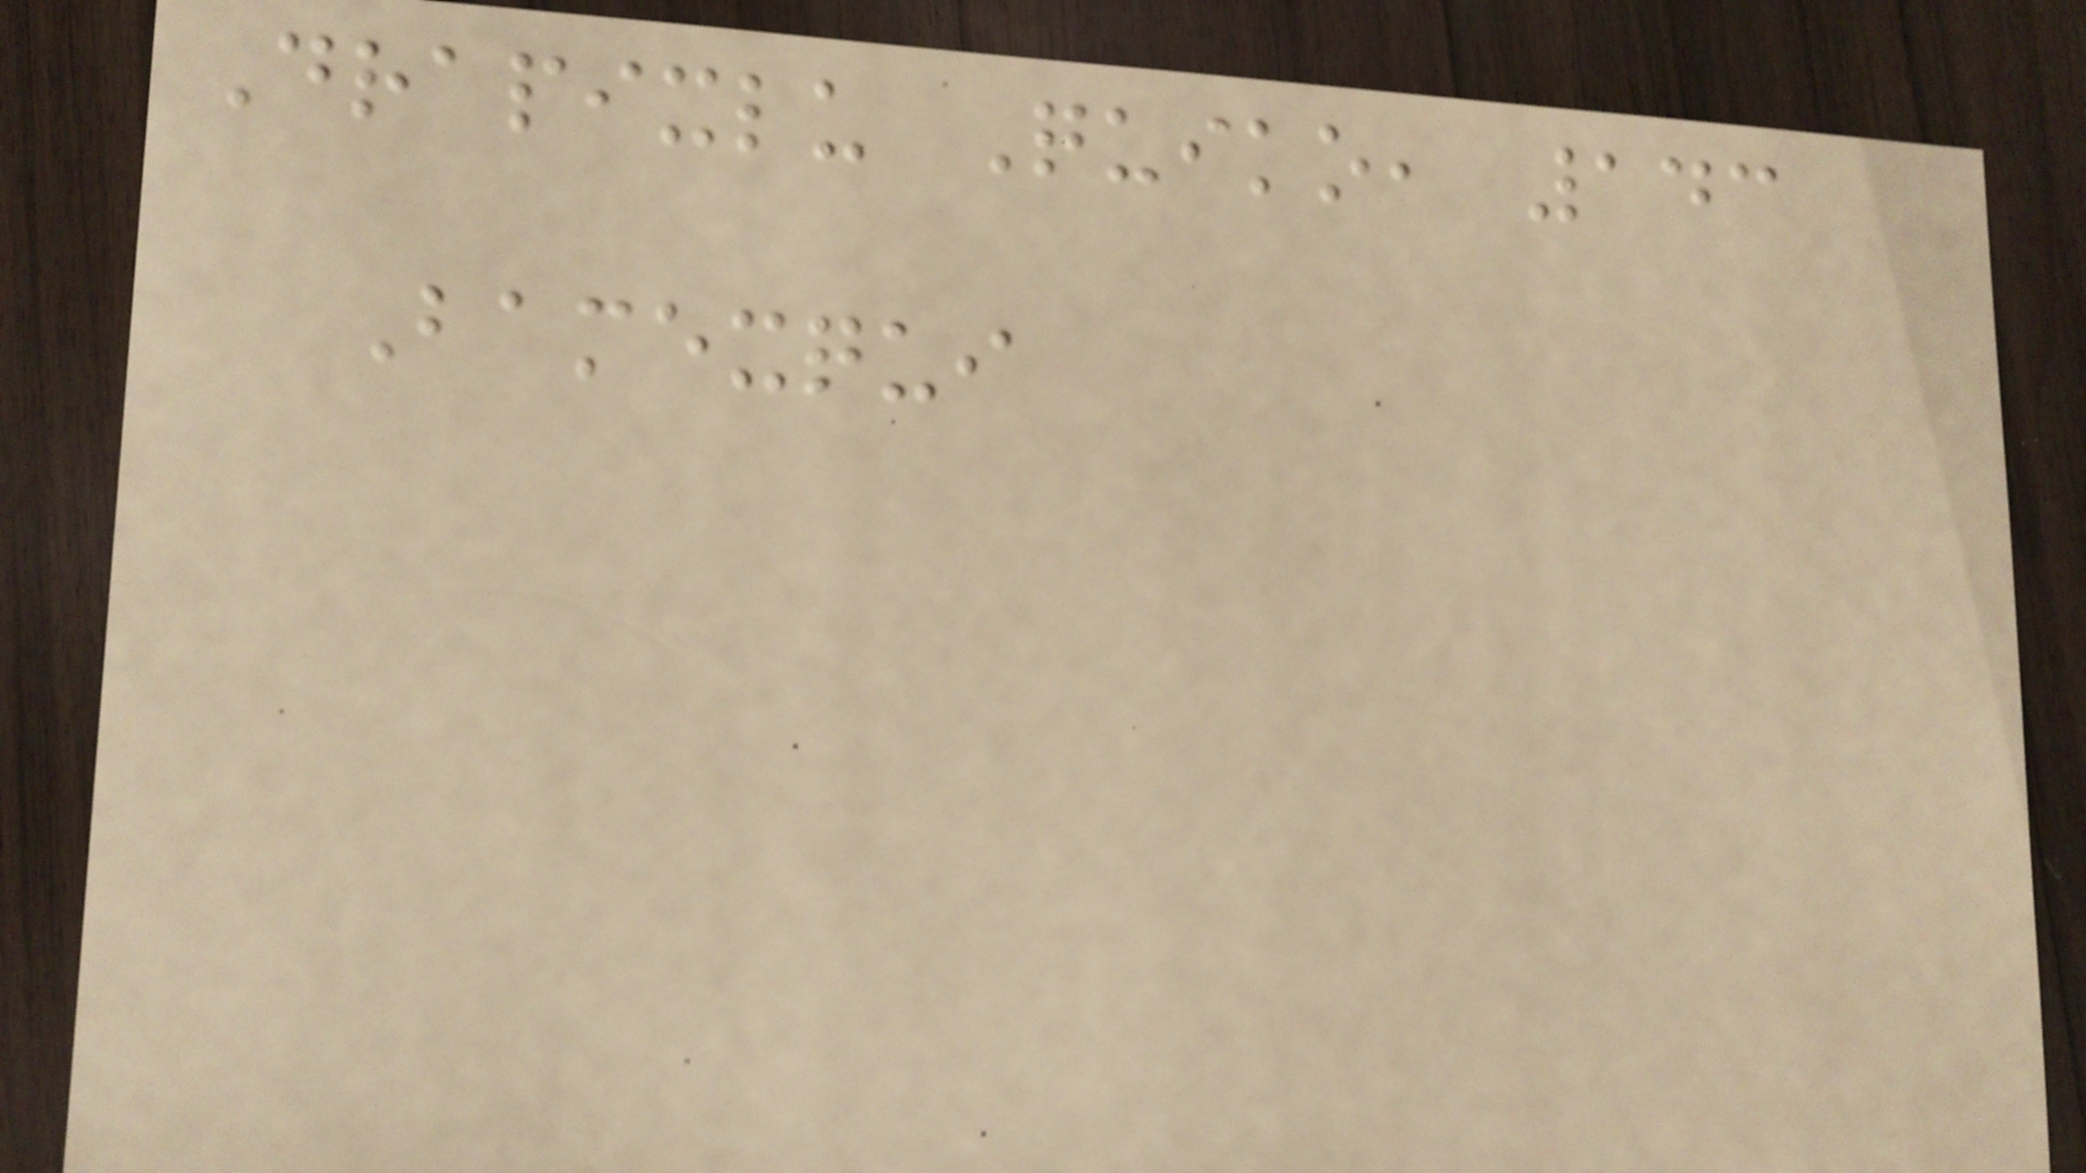Drapixlu Quiko, 143
Bamexqui
